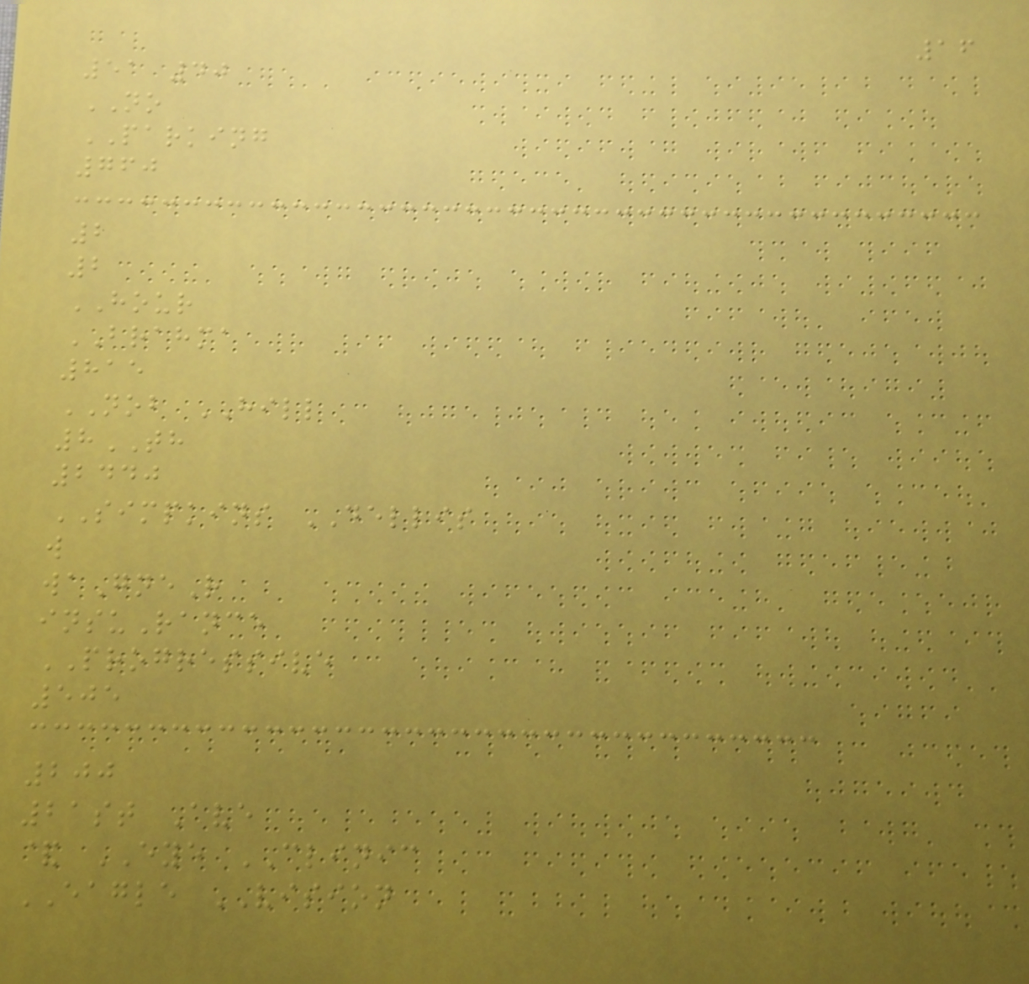16
51 40
NO
PARKING
760
2
2
HOUR
BRAHMA
815
NOB HILL
8TH
2440
SIMPKINS DELLIS
w
waGneR
insuRance
PROGRESSIVE
505
200
21st Ave
& EYE CLINIC
EAGLE VISION
